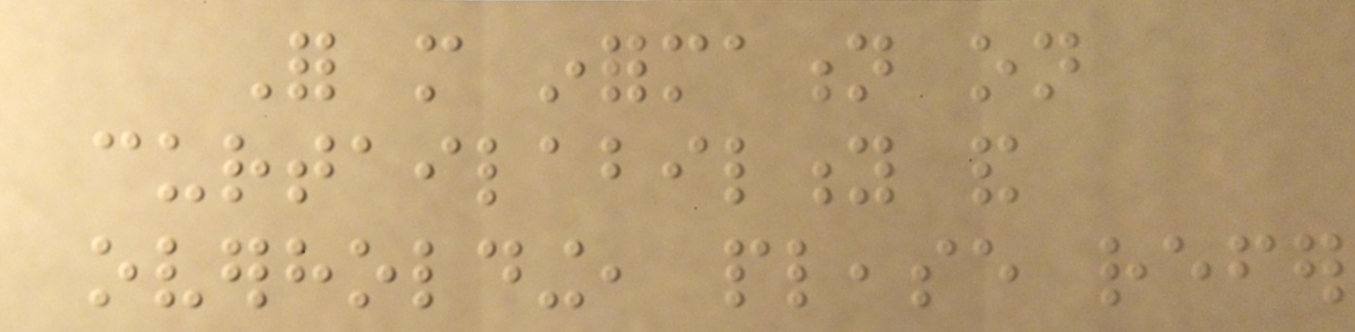For more information on
curtailability and
overholding, please refer
